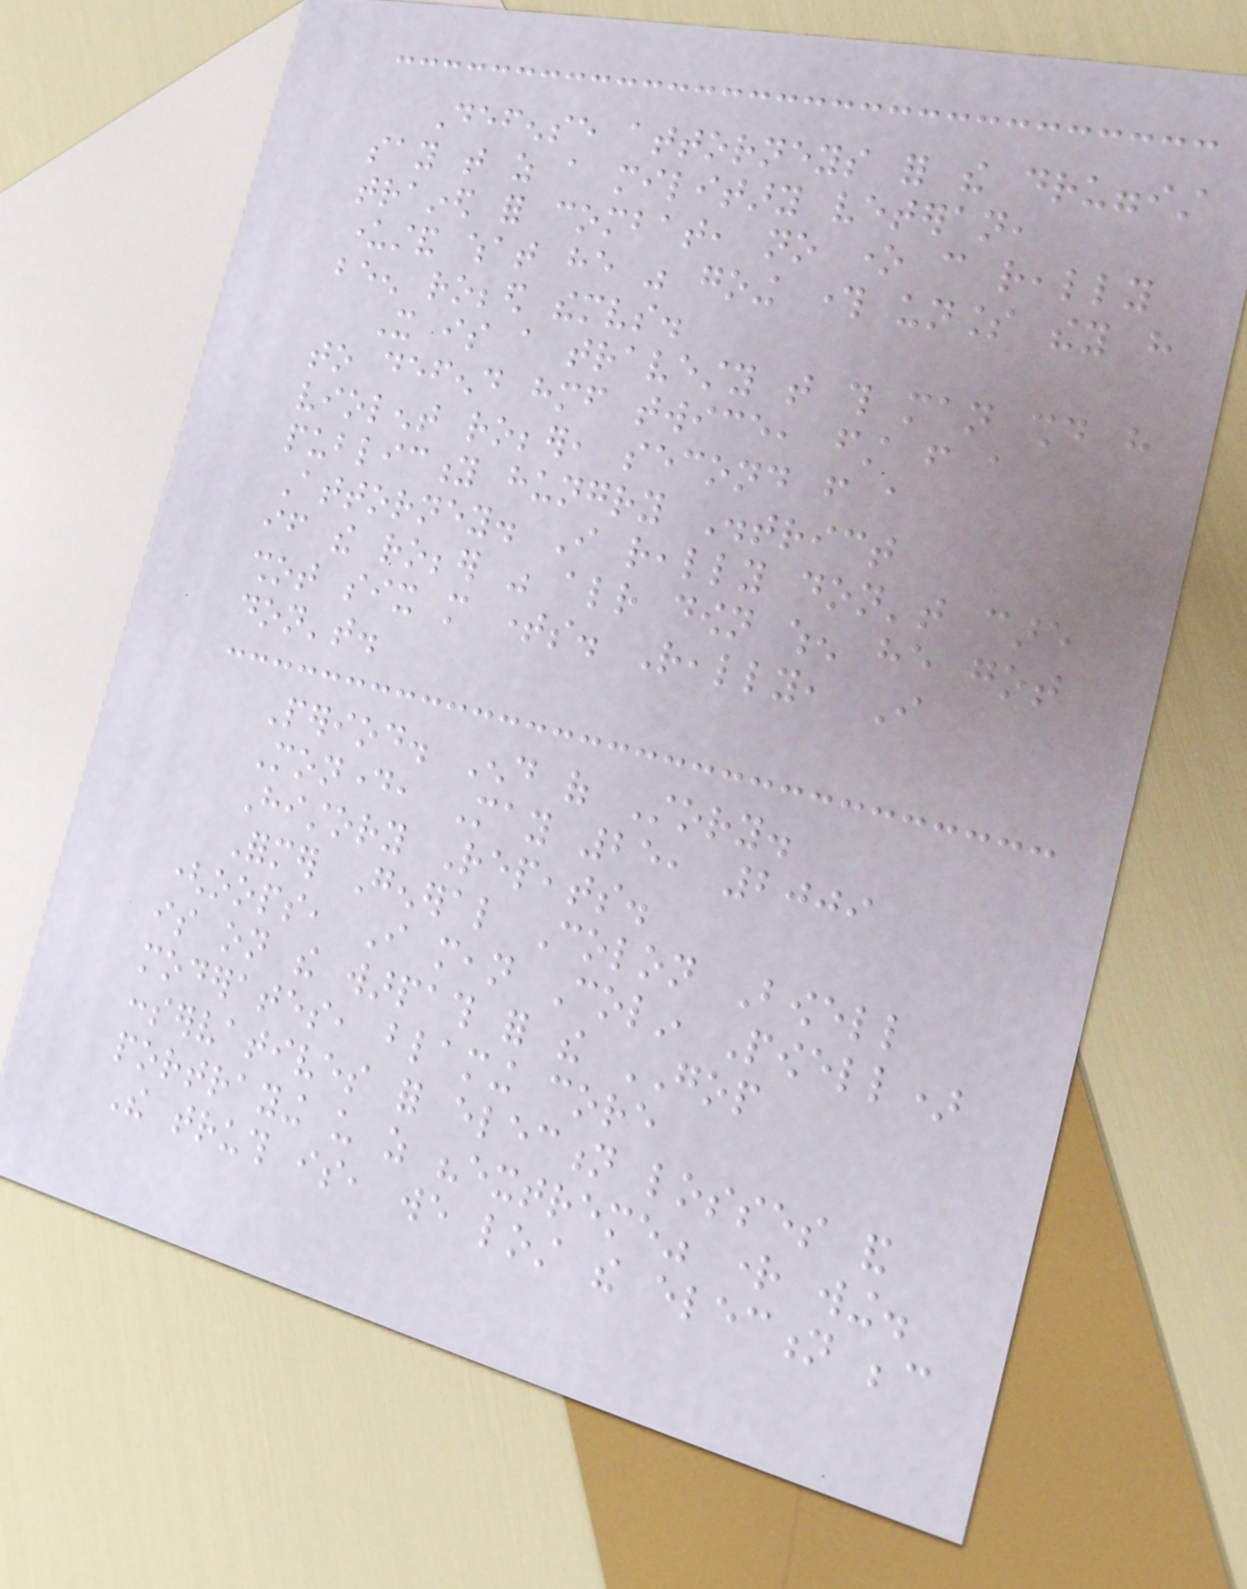Defense attorneys for the druggist
say that as a military veteran,
trained for combat, no one can really
understand what he was going through unless they have
been robbed themselves.
It is a travesty that this man should have
to defend himself twice, first from a
violent robber, second from a
publicity hungry District
Attorney. I really don't care
if the robber was already down when he got
shot six more times. Really, I
don't.
Period. End of Story.
Monday, May 25, 2009
History Repeats.
Former General Colon Bowell
(oops, I mean Colin Powell)
is on the warpath for the GOP
moderates, blaming core
conservatives for election losses and
portraying us as "extreme" right wing.
The truth is, we lost the election because
